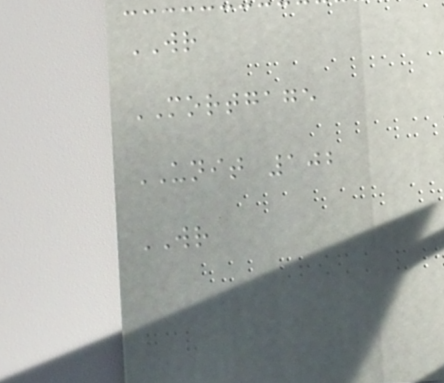WR
MORTGAGE
UNIT 102
WR
